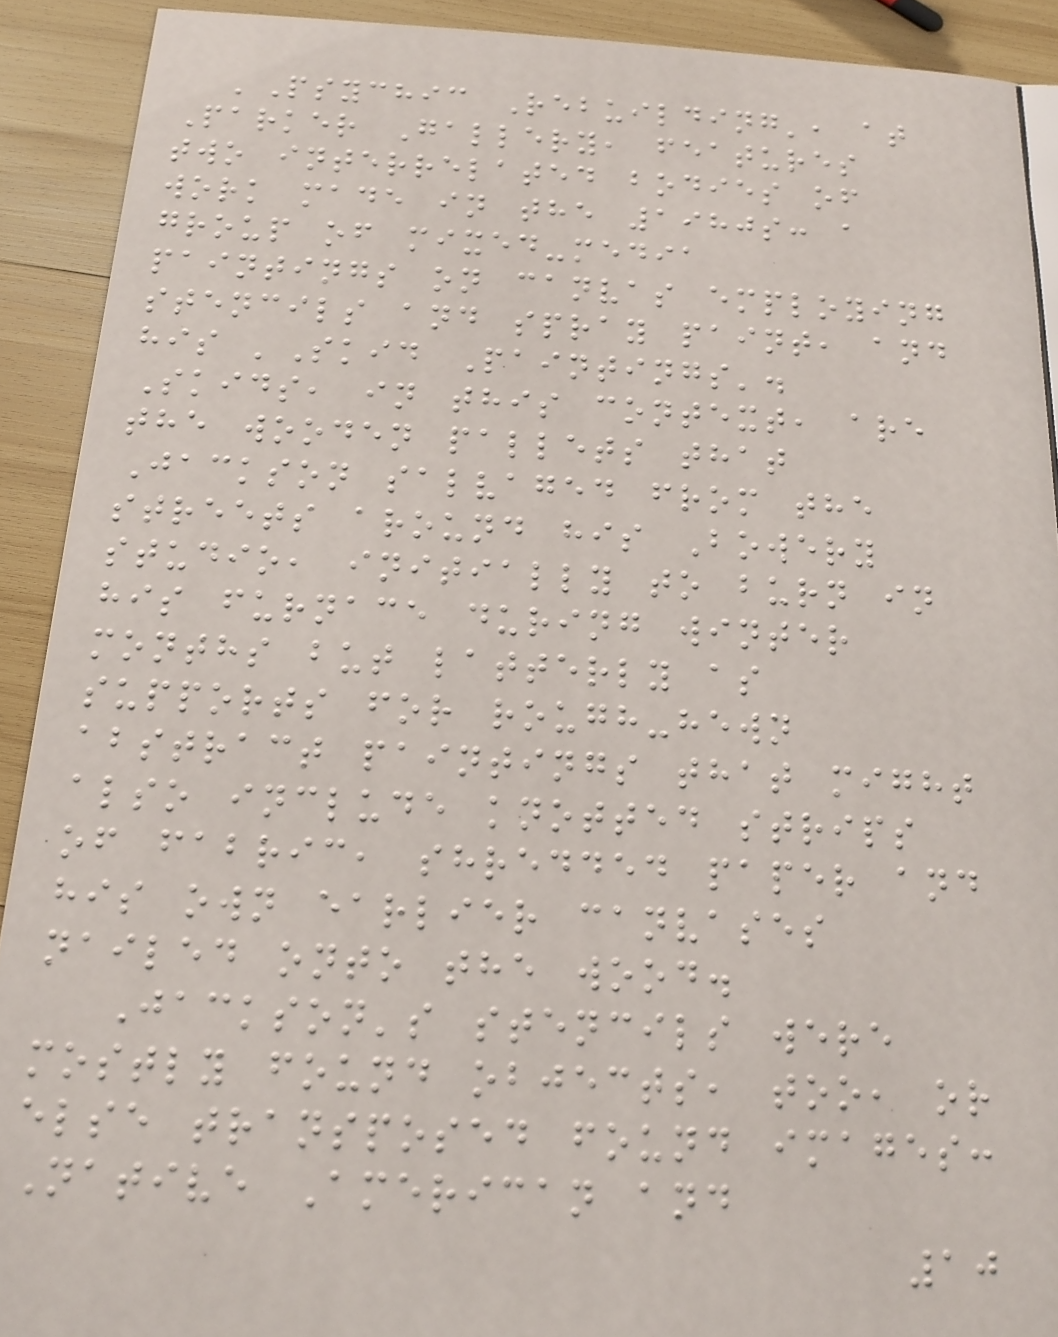'Psychic Rebuilding', at
Parker Gallery, features
two interrelated bodies of
work made in the 1980s: a
group of mixed-media
paintings on canvas employing
stencils and spray paint, and
his 'Skid Paintings'.
Skids, in this context, are
the wooden pallets that
Jackson salvaged from the
streets around his Bowery
studio, initially to burn in
his furnace during winter
months but latterly as
supports for rough-hewn
abstract paintings that might
also include knotted strips
of fabric, shredded paper and
his own earlier canvases
nailed onto the wood.
Jackson's stencils were
mostly found objects, too, or
else transposed found images:
Native American and
10
